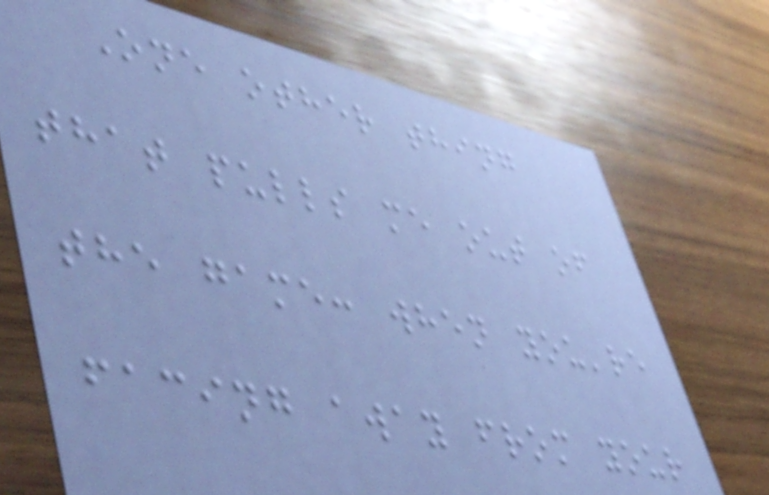One other thing
that pulls me out of
the game: when you're
facing away from your
